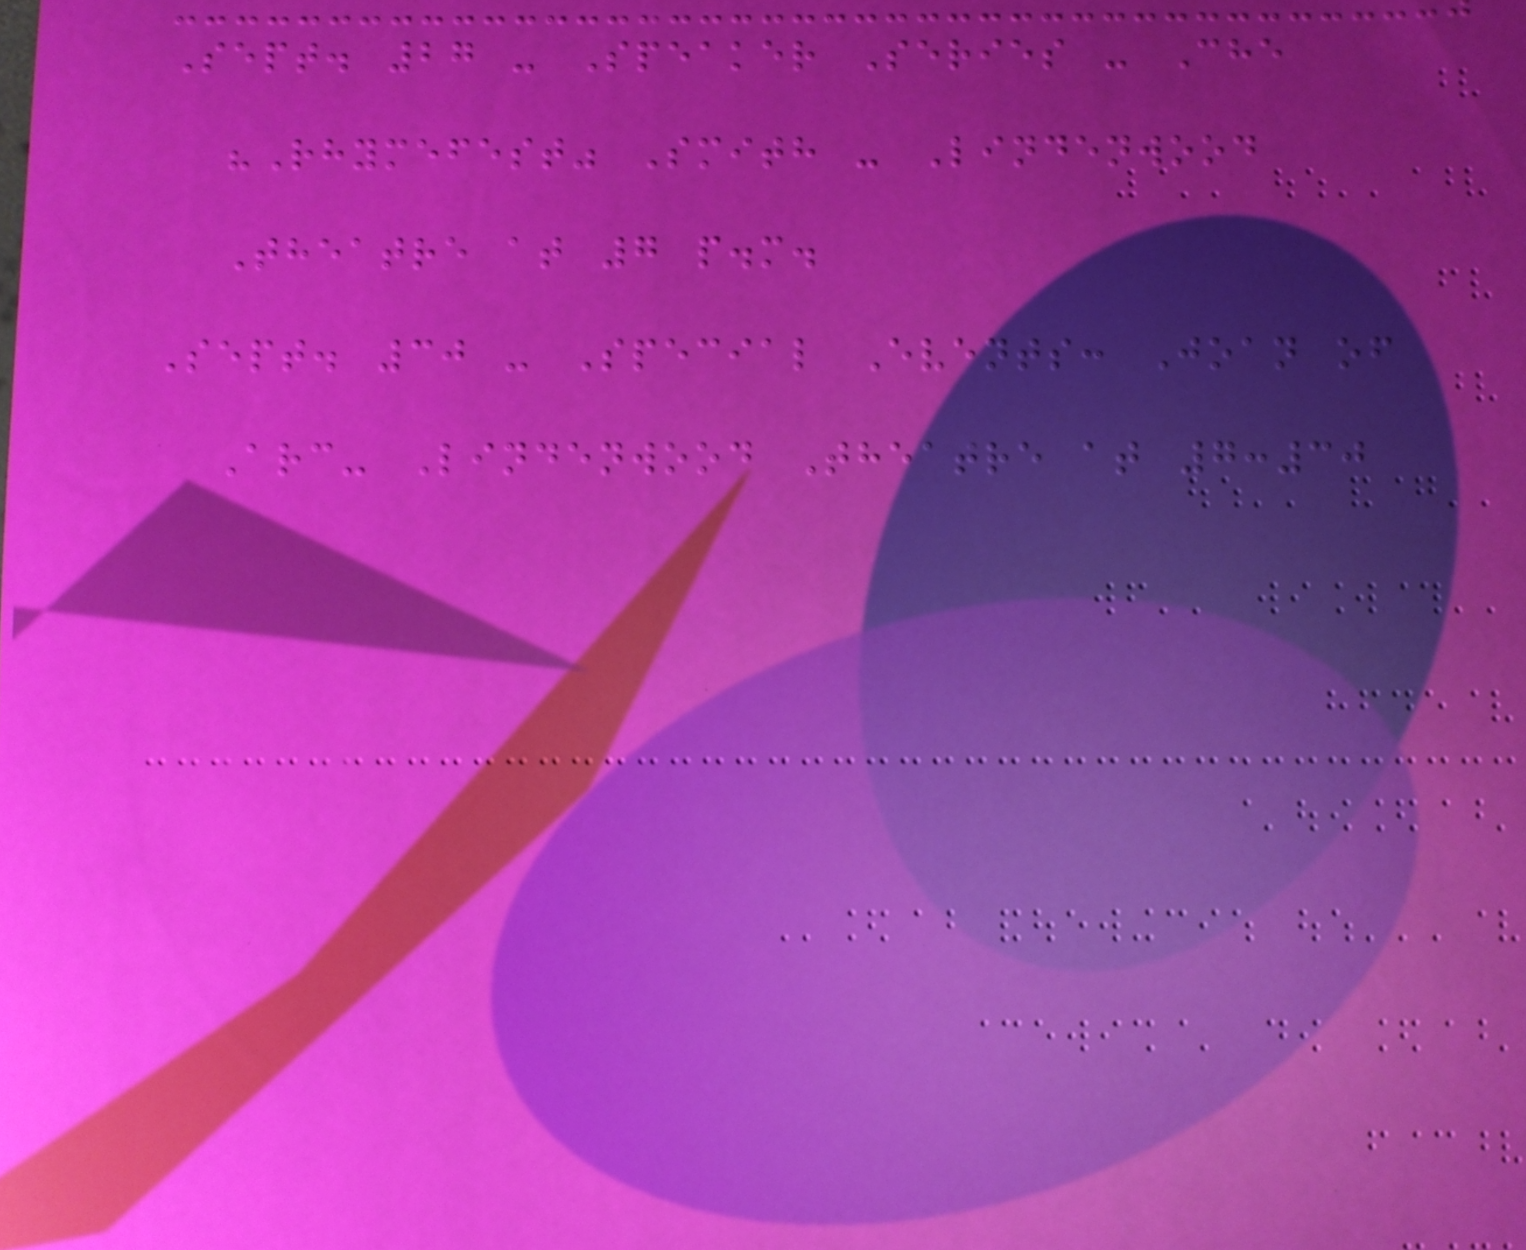Sept. 27 - Speaker Series - Che
"Rhymefest" Smith - Lindenwood
Theatre at 7 p.m.
Sept. 30 - Special Events: Joan of
Arc- Lindenwood Theatre at 7:30
